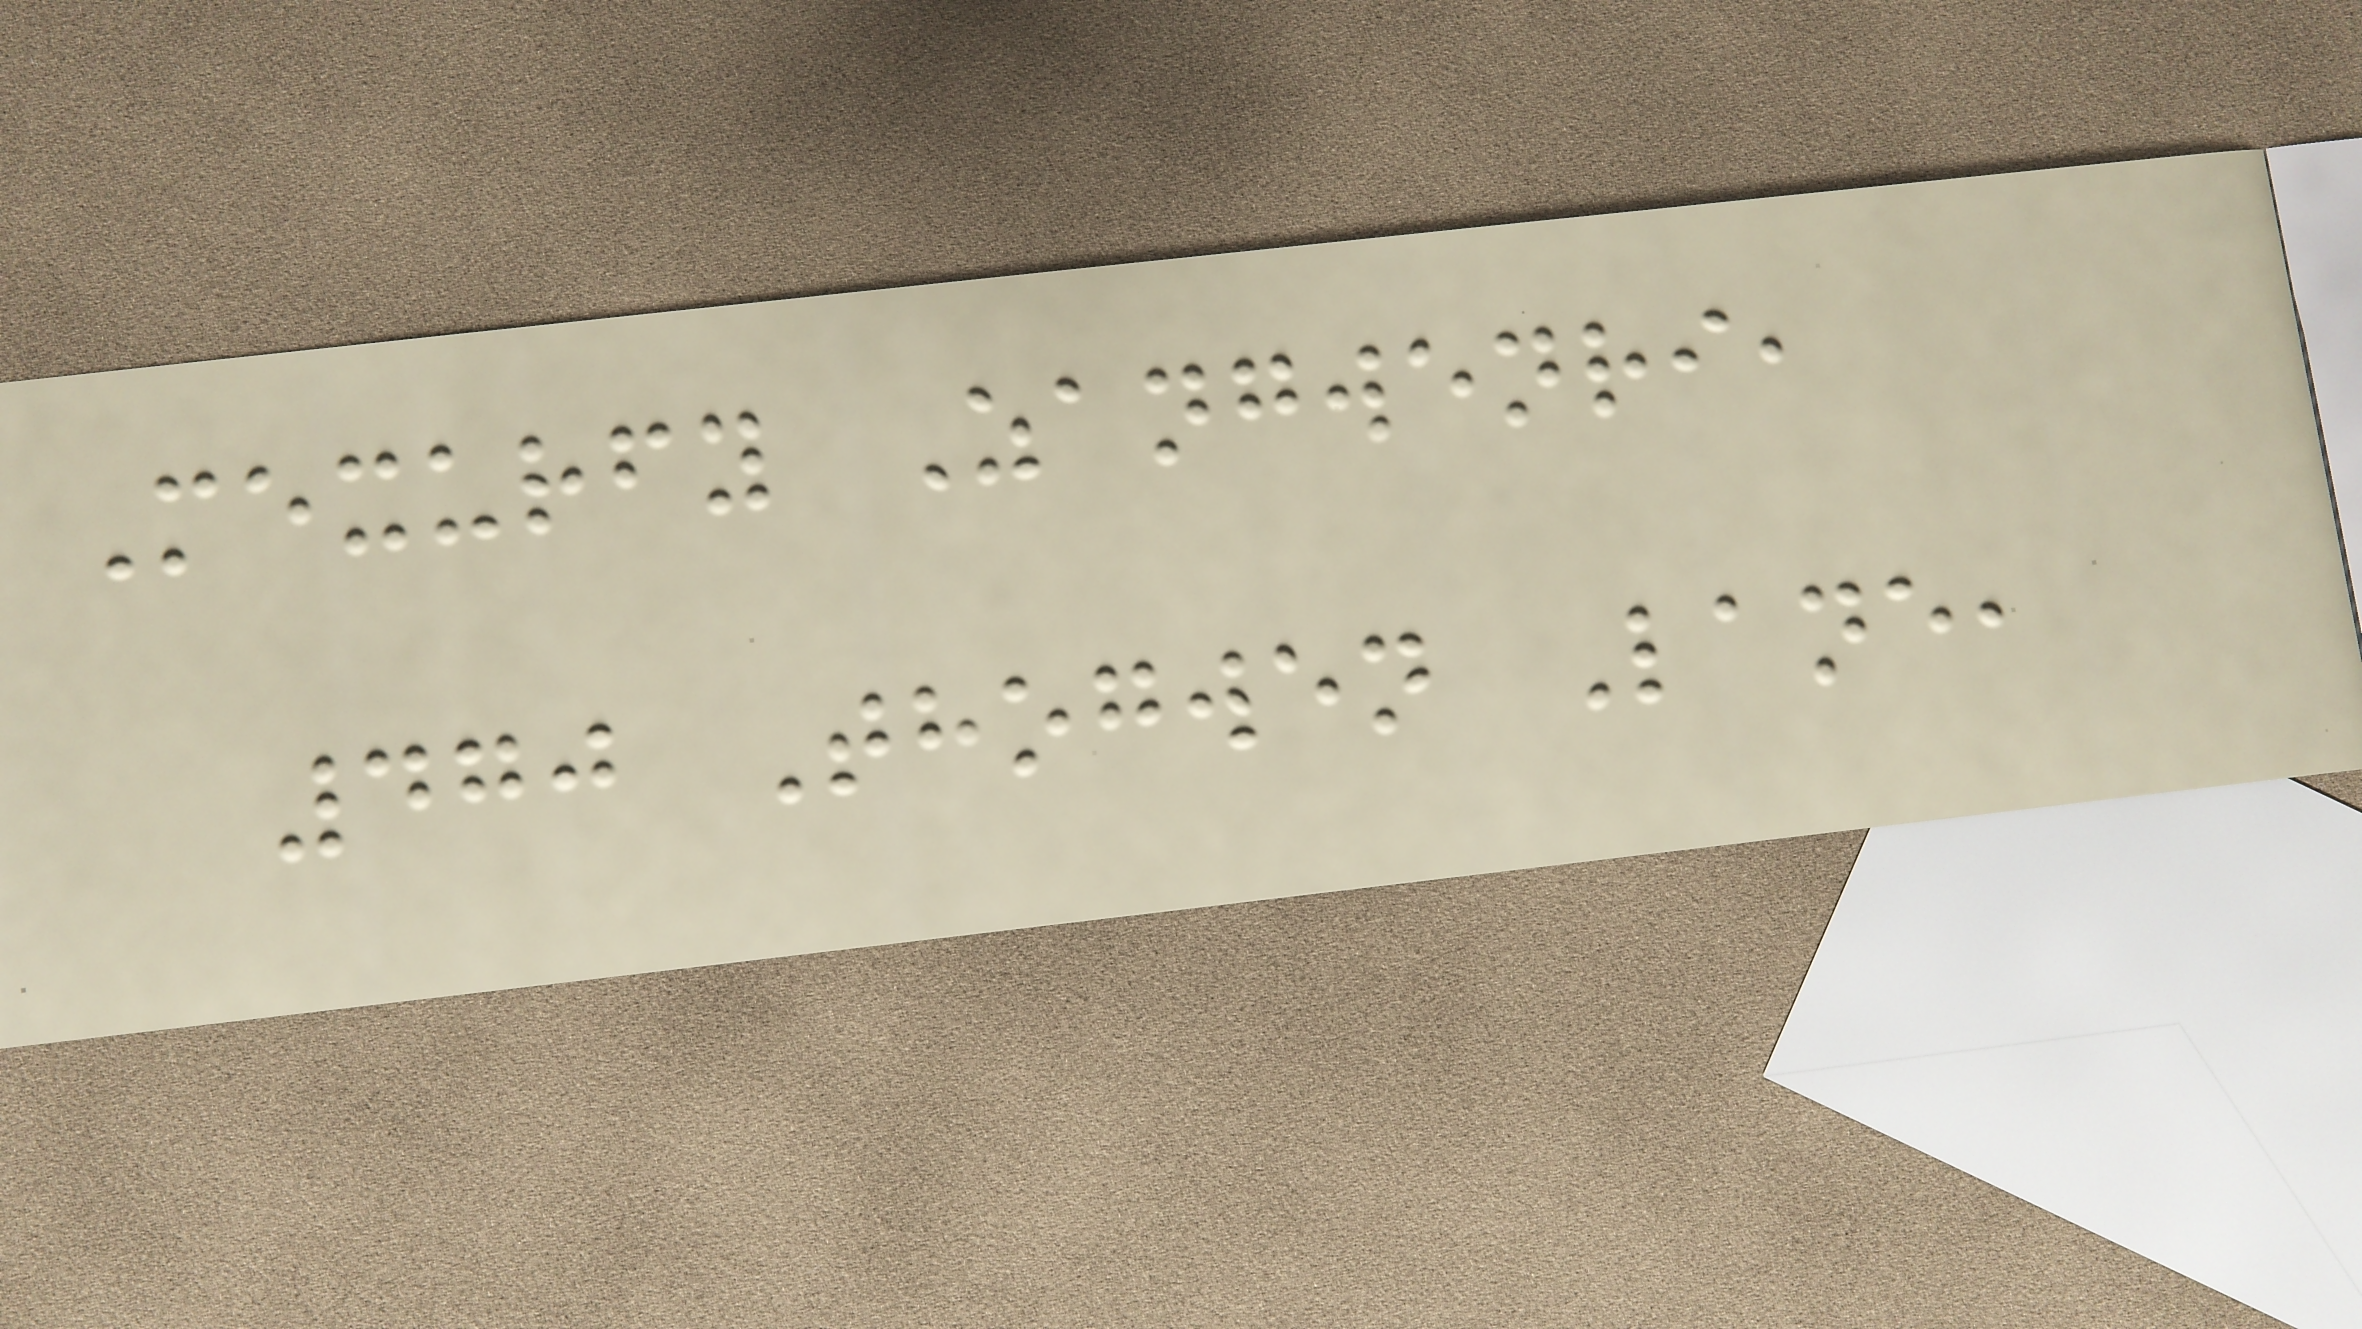Mexurfy Zangwenri,
470 Thogwen Lane,
